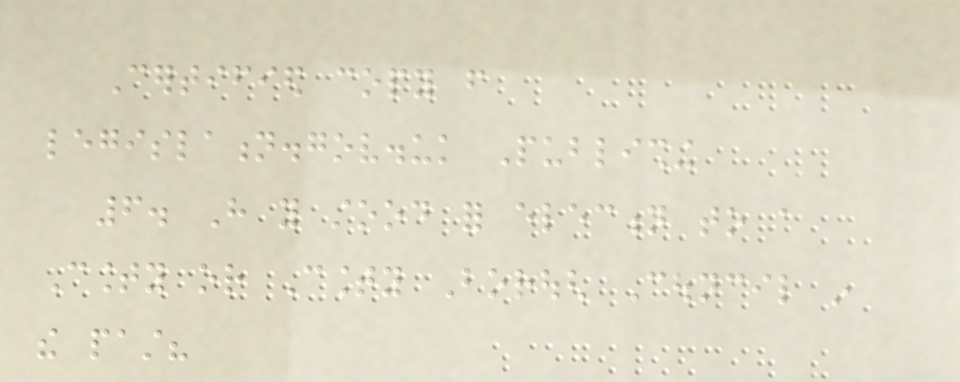Certified copy from
legislation.gov.uk Publishing
6. Have you stood for election to a
County or County Borough Council in
the past?
